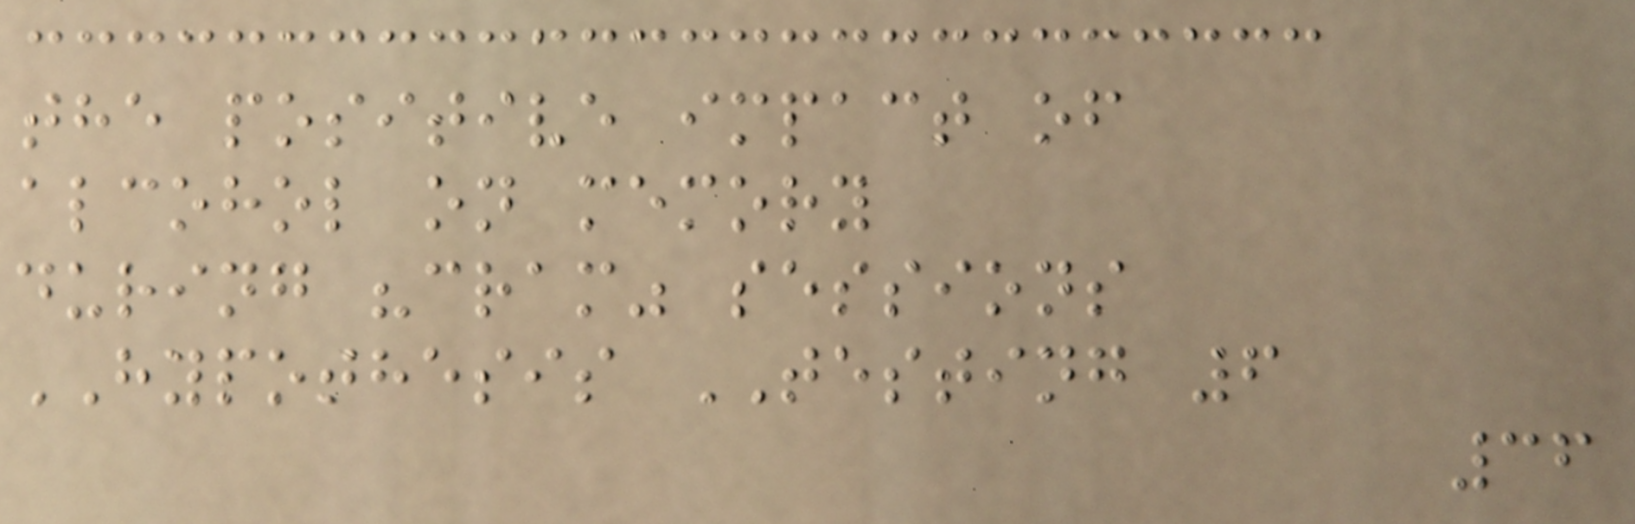the positive impact of
alcohol on memory
during "cram" sessions
HYPOTHESIS TESTING 6
36
